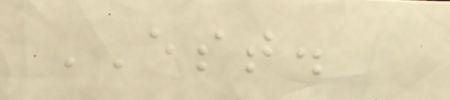EST.
